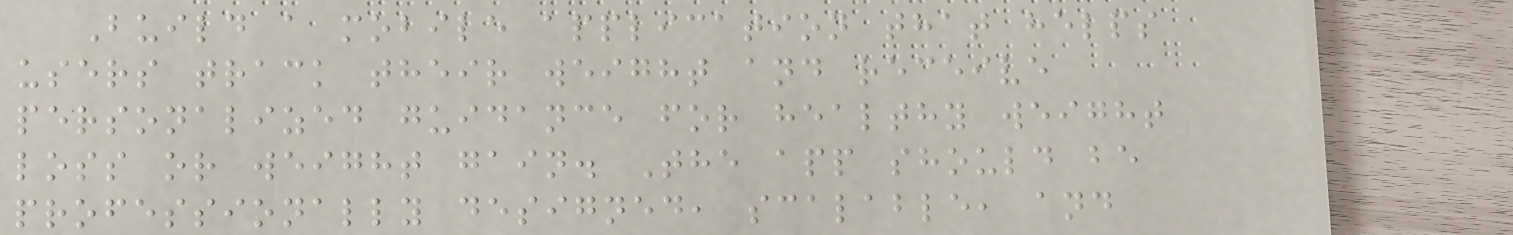Build a mobile application that helps
users track their weight and receive
personalized guidance for healthy weight
loss or weight gain. The app should be
professionally designed, scalable, and
